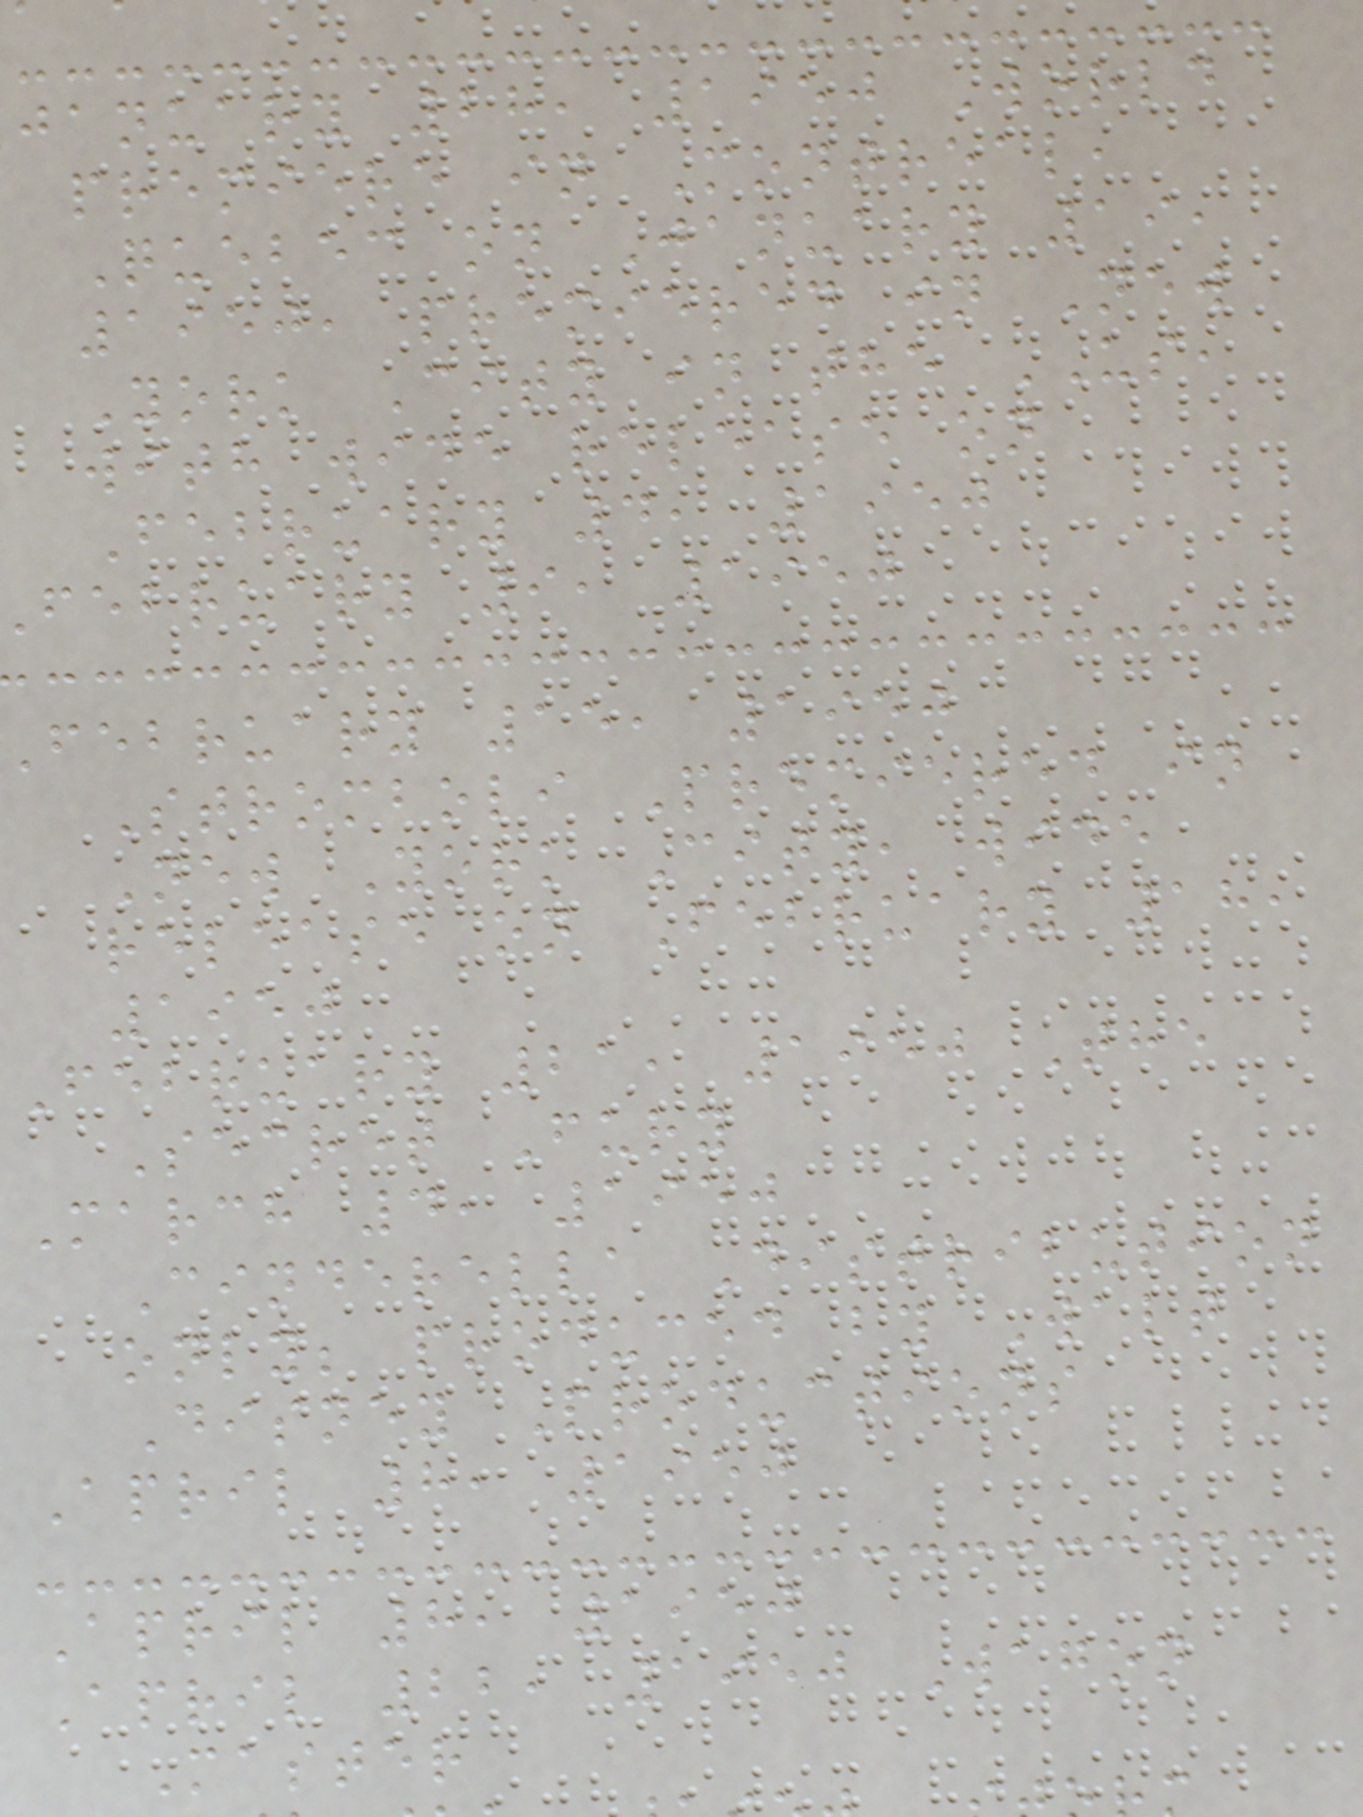january 28, 1950 World
premiere in Montreal,
Quebec on January 19,
1950, premiered in New
York City in the US,
with wide release on
February 4, 1950
february 9, 1950
february 15, 1950
Stromboli Premiered in
New York City, wide
release on February 18,
1950
February 21, 1950 The
Secret Fury
March 4, 1950
Cinderella Distribution
only; produced by Walt
Disney Productions
April 8, 1950
April 8, 1950
April 22, 1950 Wagon
Master
